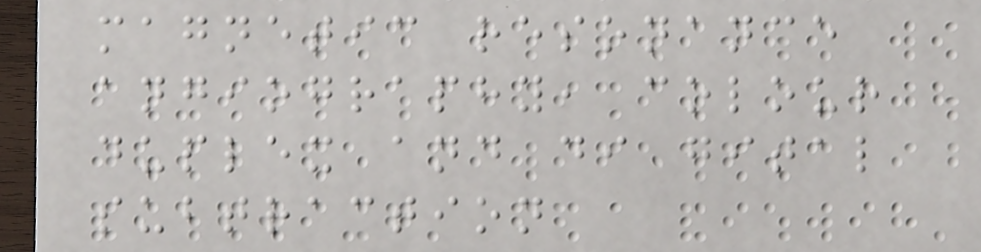magnetic resonance
angiography, colour
duplex and di gital
subtraction
